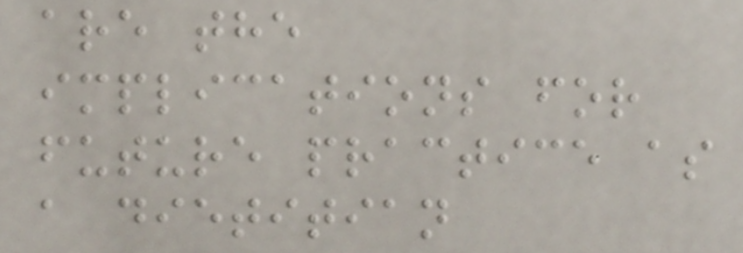are the
implications for
future practice as
a dietitian
